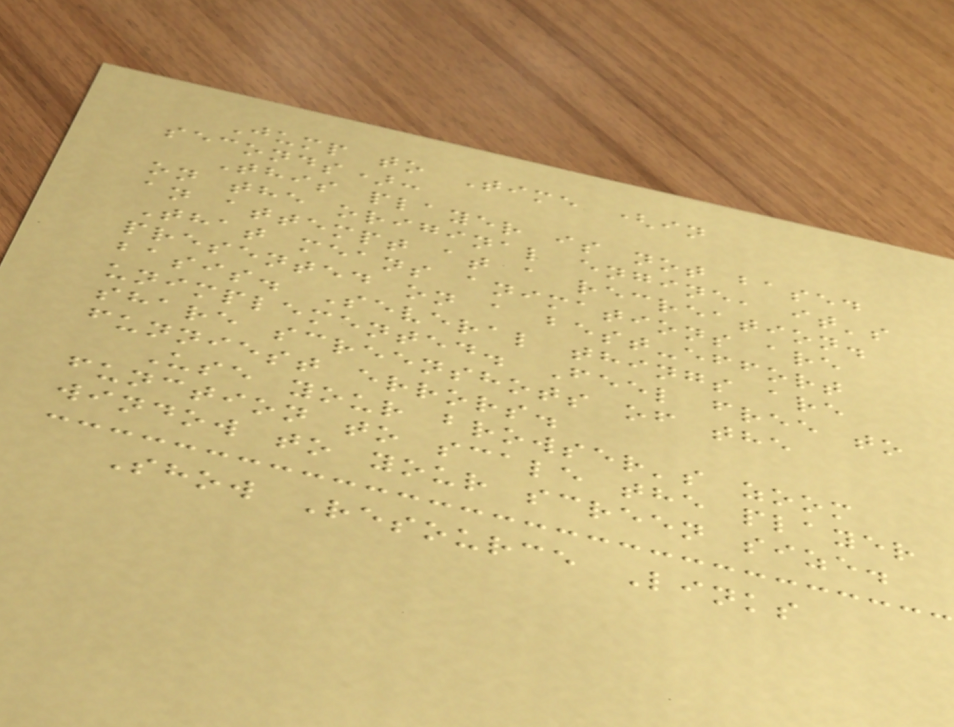Jump to Time (in
seconds):
This player is not based
on the original engine, it's
an attempt at a recreation.
That means animations are
presented on a best-effort
basis. Several things are
unimplemented. Feel free to
share screenshots of the
funniest errors.
Use your browser's zoom
function to scale the player
window to your screen size.
Show Resource Links
